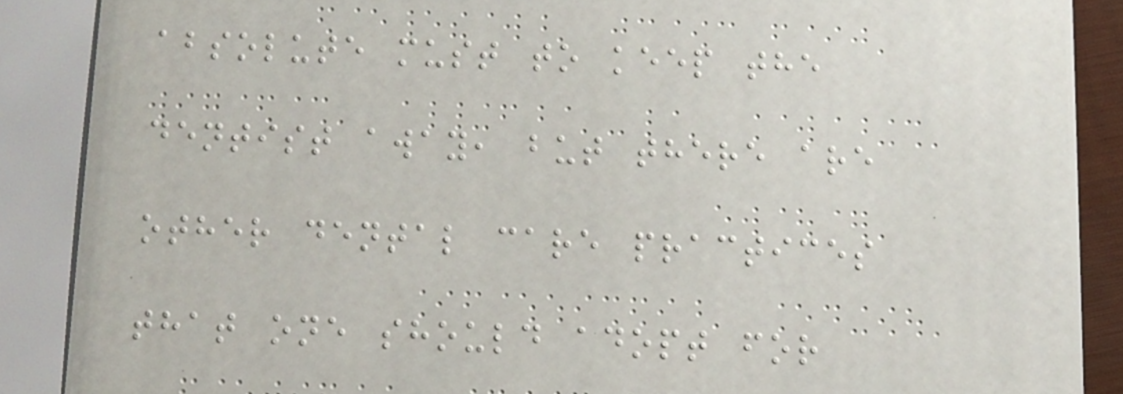absolute must to keep the
dentist away, but there are
other dental care practices
that one should adopt for
